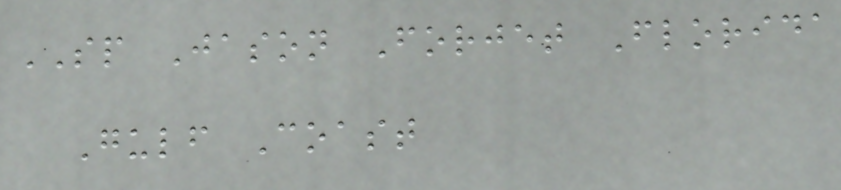SP Jason Forjet Florida
Gulf Coast
